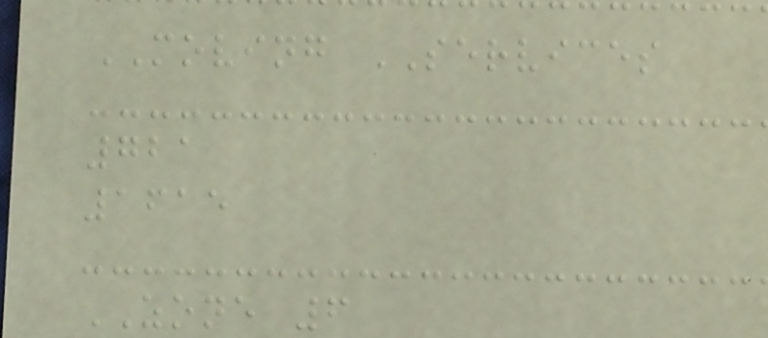MOVING SERVICES
721
1615
ZONE 6
